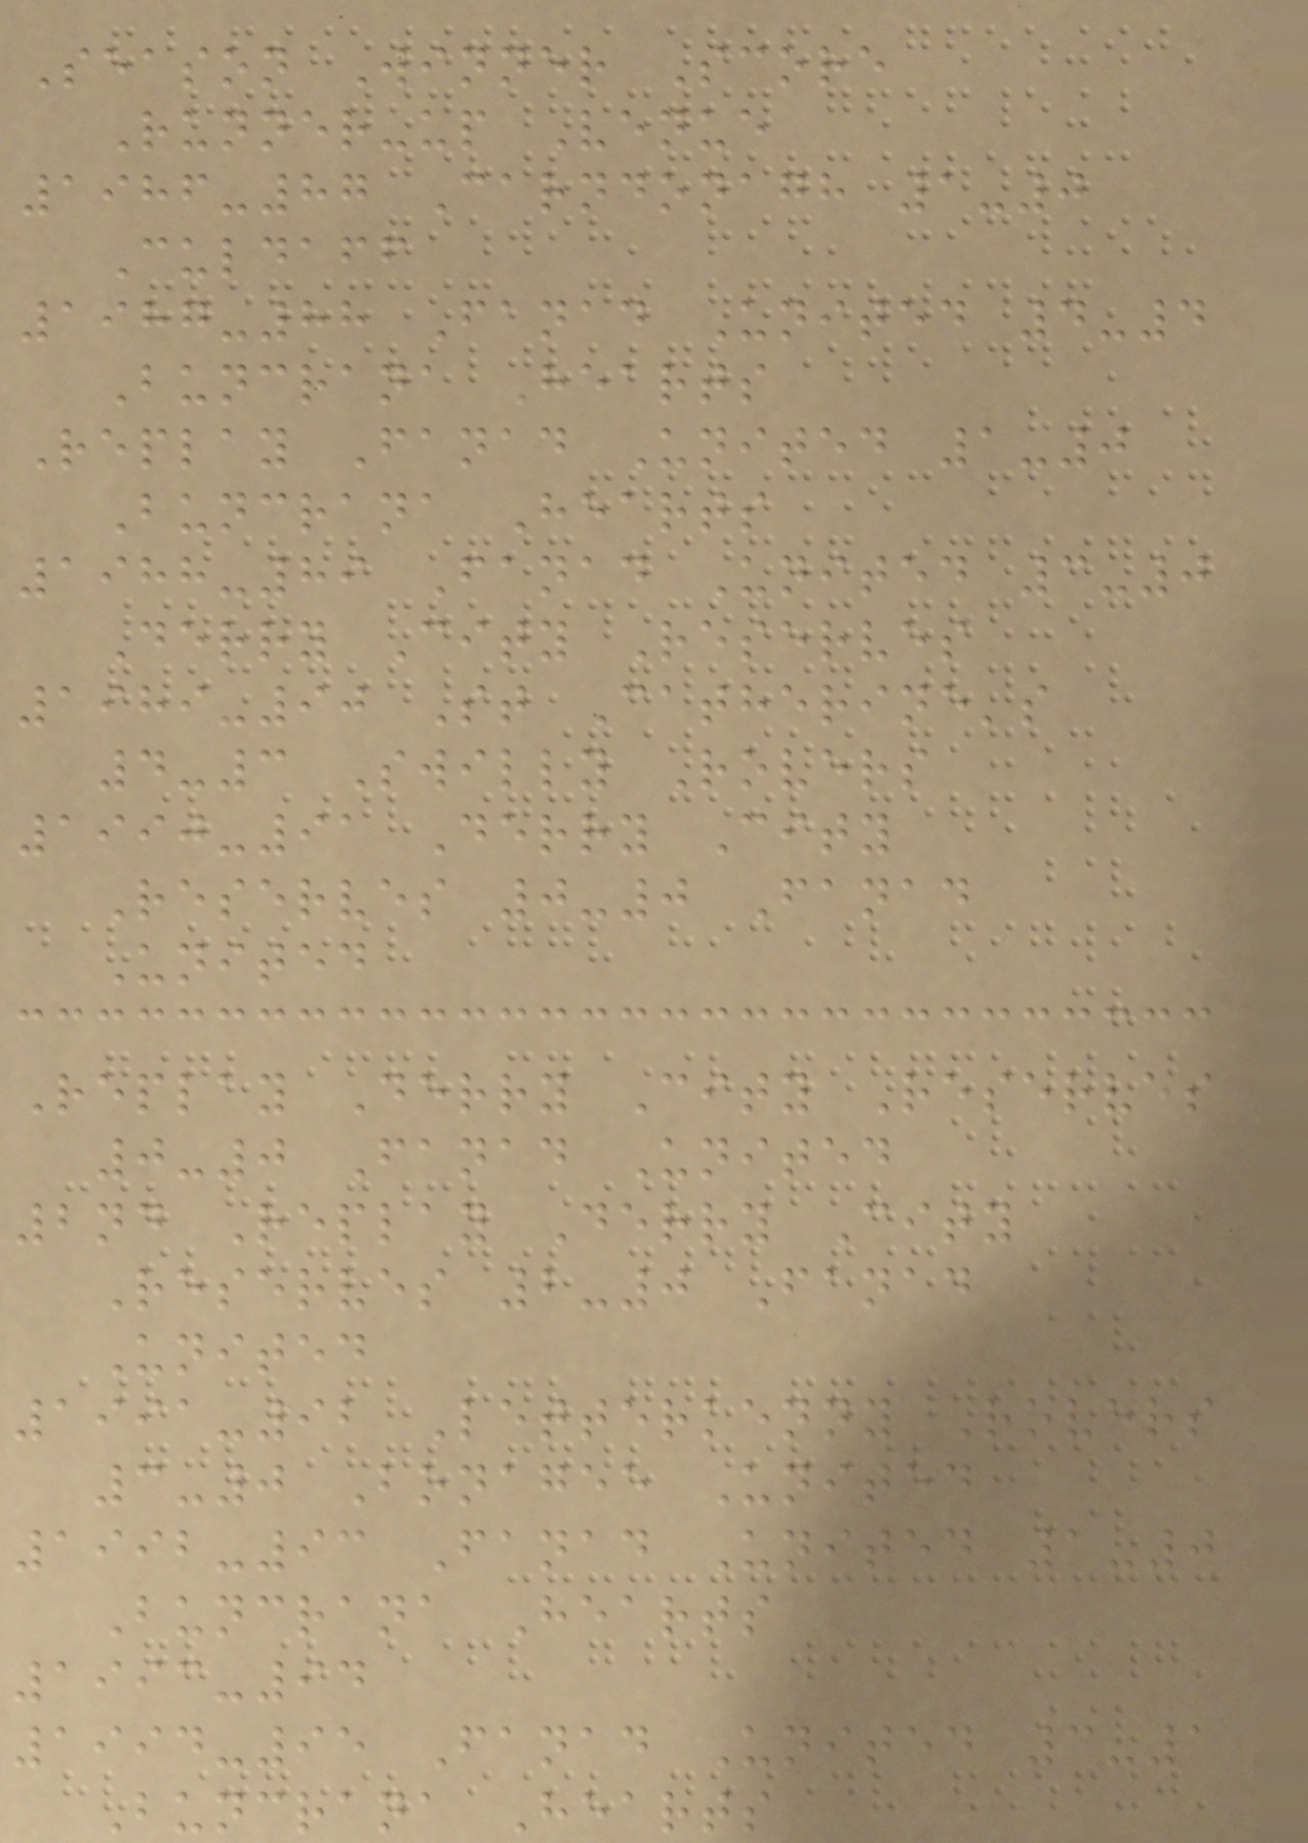Season Winner Score
Runner-up Venue
1986-87 Carndonagh 1-0
Culdaff
1987-88 Fanad United 4-4
Buncrana Hearts
Replay Fanad United 1-0
Buncrana Hearts
1988-89 Fanad United 3-0
Derry City Reserves
1989-90 St Catherine's
4-3 Swilly Rovers
1990-91 Derry City
Reserves 0-0 Fanad
United
Replay Derry City Reserves
0-0 Fanad United
2nd Replay Derry City
Reserves 2-0 Fanad
United
1991-92 Letterkenny Rovers
3-0 Bonagee United
1992-93 Fanad United 1-0
Buncrana Hearts
1993-94
1994-95 Fanad United 3-1
Buncrana Hearts
